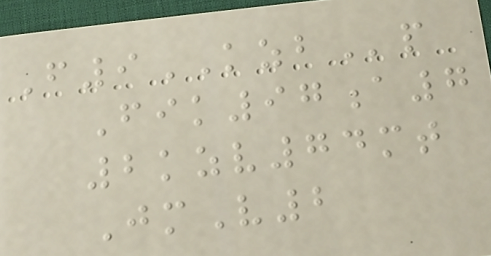F9KZBp
Fik97a7
2kzv74mt
JmV2
